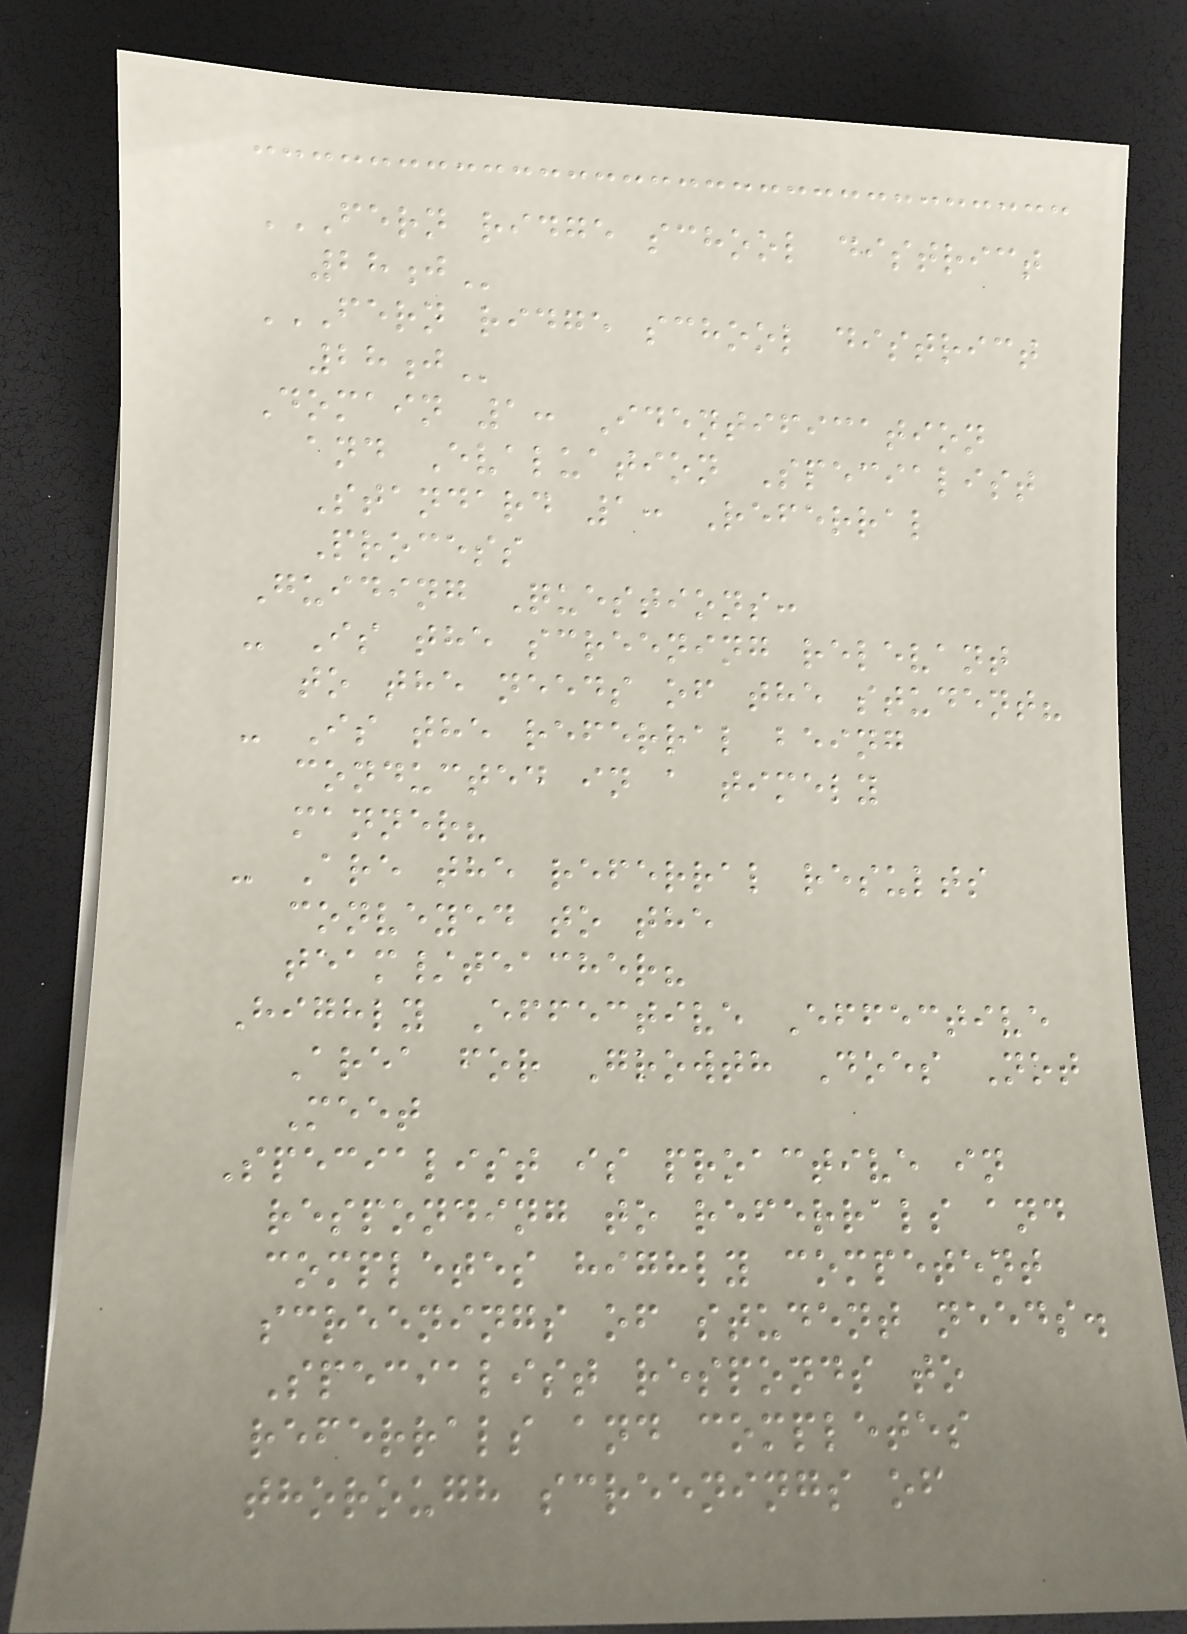FERN RIDGE SCHOOL DISTRICT
28J
FERN RIDGE SCHOOL DISTRICT
28J
Domain 1: Identification
and Evaluation Specialist
Standard 1: Referral
Process
Guiding Questions:
- Is the screening relevant
to the needs of the student?
- Is the referral being
conducted in a timely
manner?
- Are the referral results
conveyed to the
team/teacher?
Highly Effective Effective
Area for Growth Does Not
Meet
Specialist is proactive in
responding to referrals and
completes highly competent
screenings of student needs.
Specialist responds to
referrals and completes
thorough screenings of
